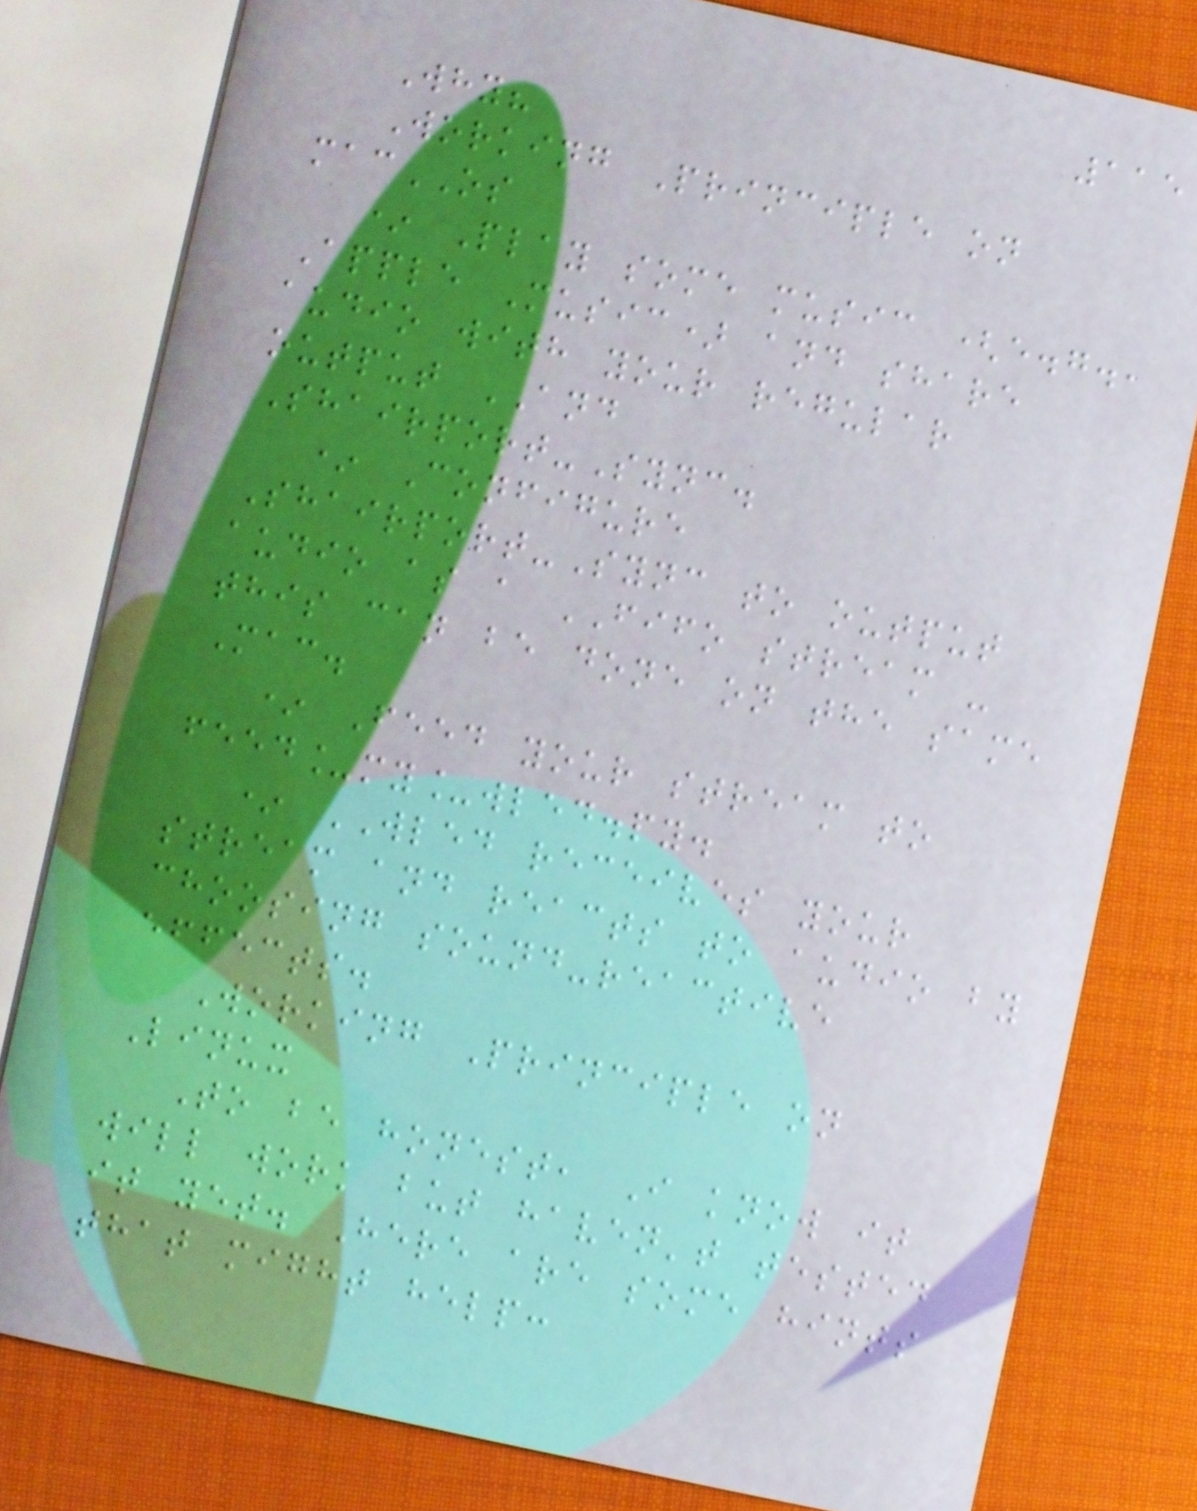115
Why?
Working Principle on
macOS
* Play some music (e.g.,
Apple Music) and share
audio with your regular
output AND
Shairport-Sync.
* Configure
Shairport-Sync to output
audio as a FIFO stream -
this can be done on the same
Mac.
* Feed your stream to
feed_my_wled.py.
* WLED receives your
stream and reacts to audio by
choosing sound-reactive
effects.
Working Principle on
Linux
To be honest, I know it
will work but haven't tested
it yet. Here are some hints
that might help:
